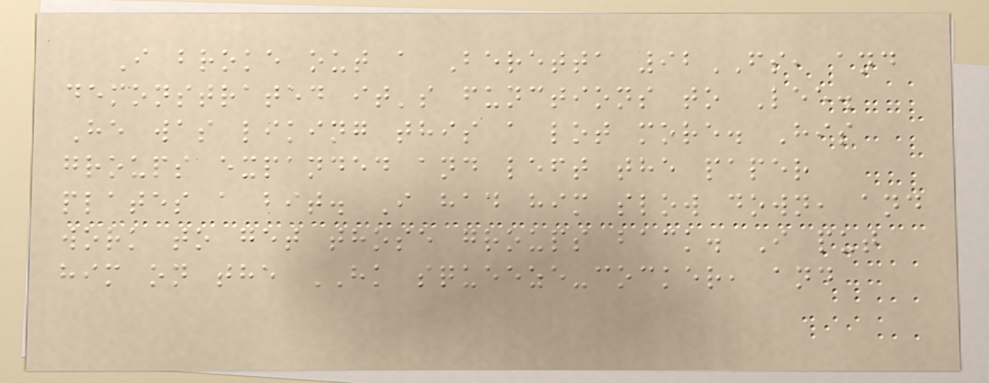I broke out a Beretta 92FS, and
demonstrated it's functions to Lee.
He was liking this a lot more. His
groups expanded and left the paper
plates a bit. I had him slow down, and
work to get those groups back. I put
him on the HK squeeze-cocker, and
